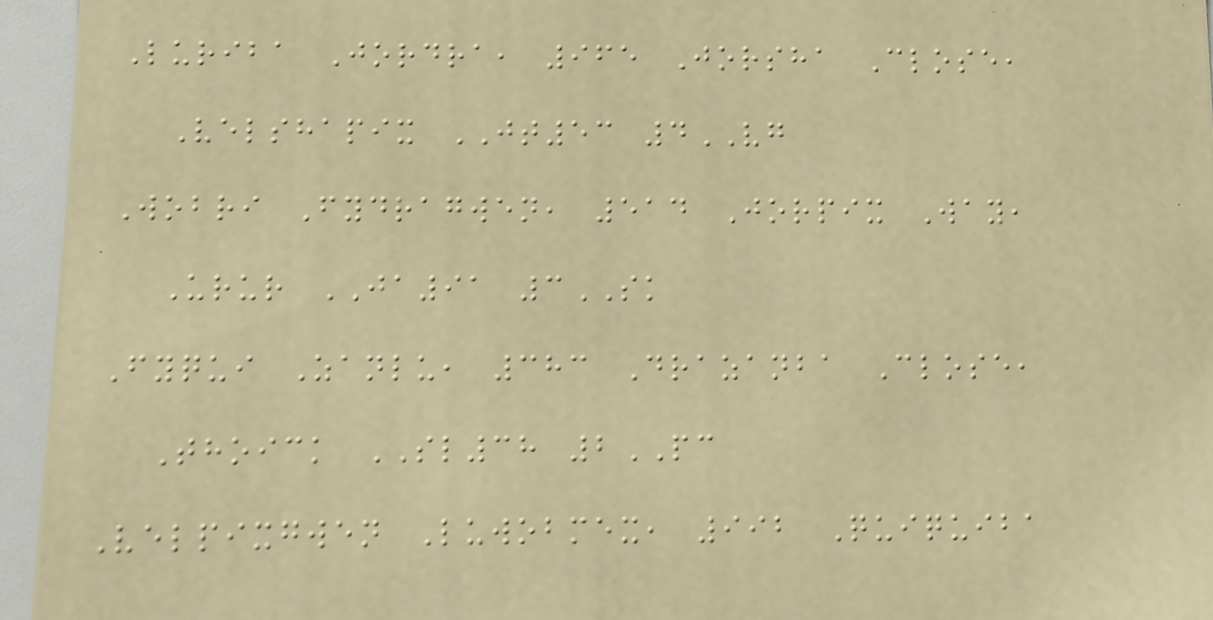Luriba Jordra, 965 Jorsha Close,
Velshapix JT53 4VG
Wobri Fydragwen, 514 Jorpix Way,
Urur JA91 3SK
Fyqui Zanlu, 383 Drazanba Close,
Thoick SL38 2PC
Velpixgwen Luwobmex, 992 Quiquiba
